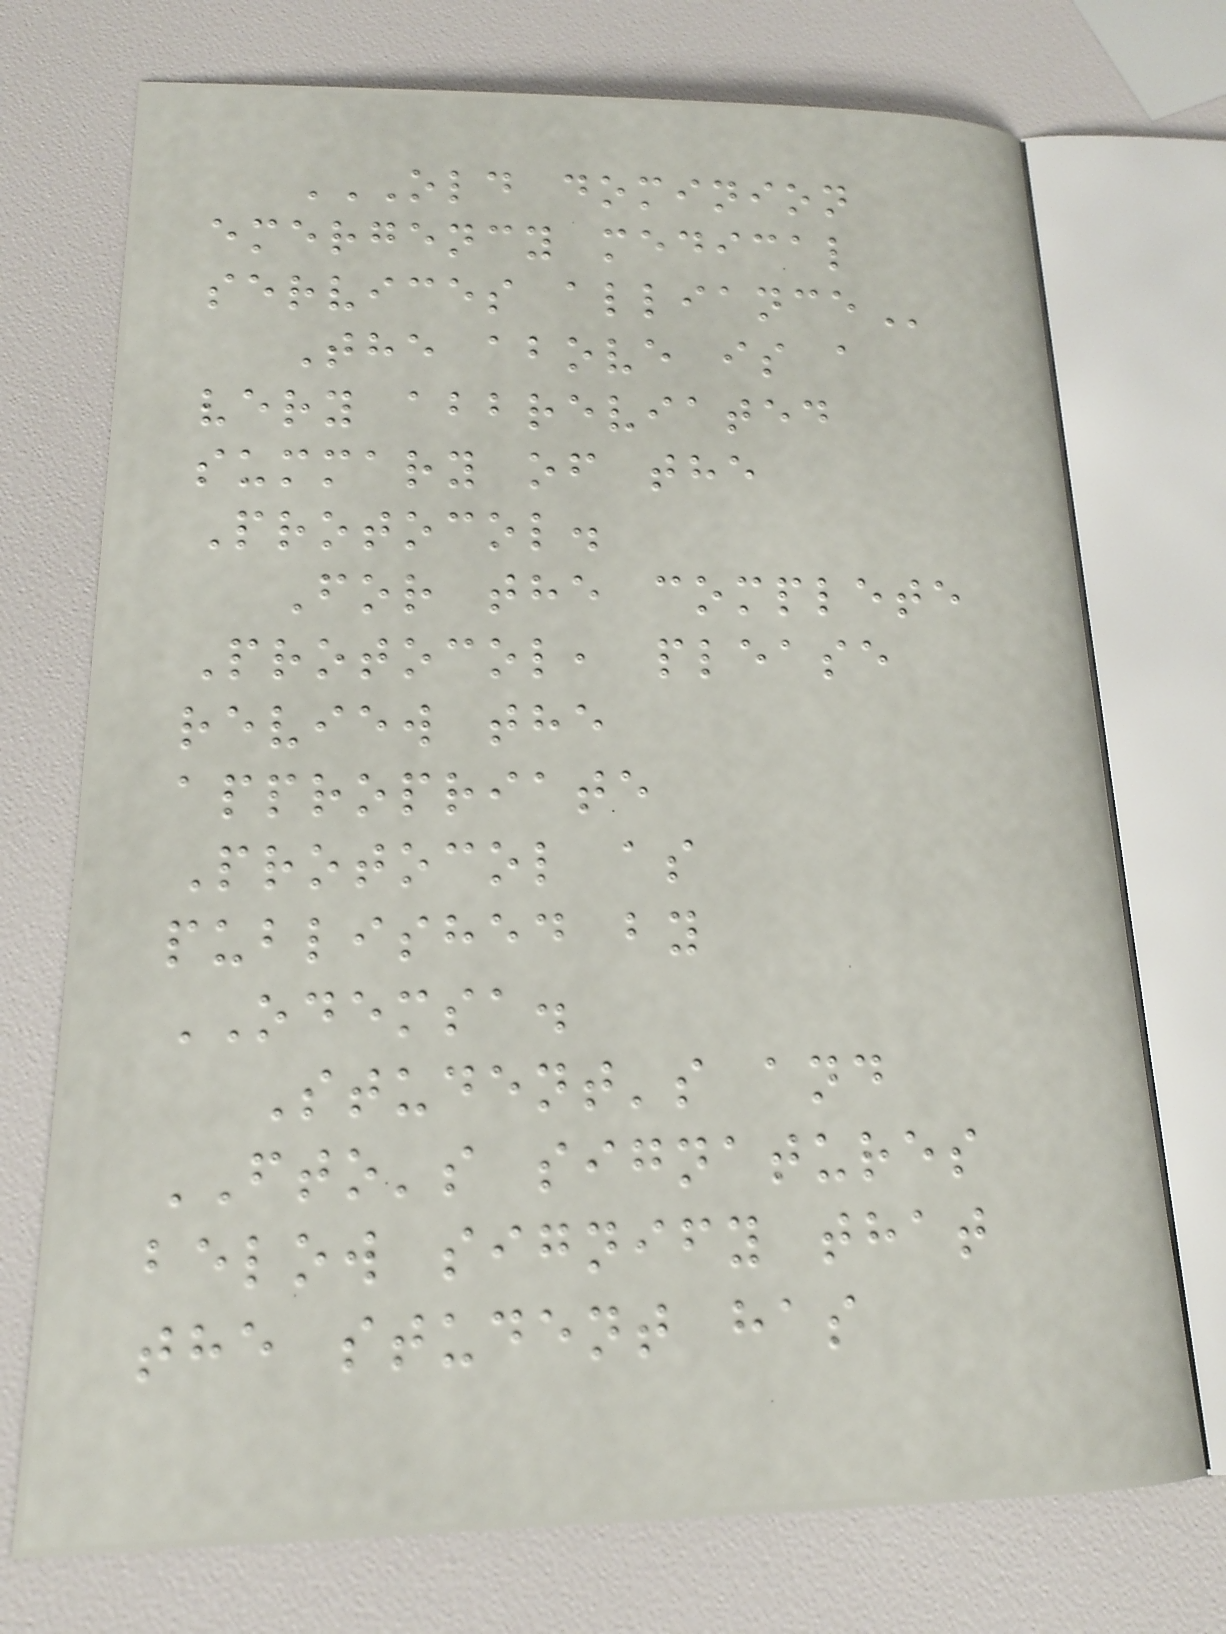OLD DOMINION
EMERGENCY MEDICAL
SERVICES ALLIANCE
The above is a
very abbreviated
summary of the
Protocol.
For the complete
Protocol, please
review the
appropriate
Protocol as
published by
ODEMSA.
Student's and
FTO's signatures
below signify that
the student has
